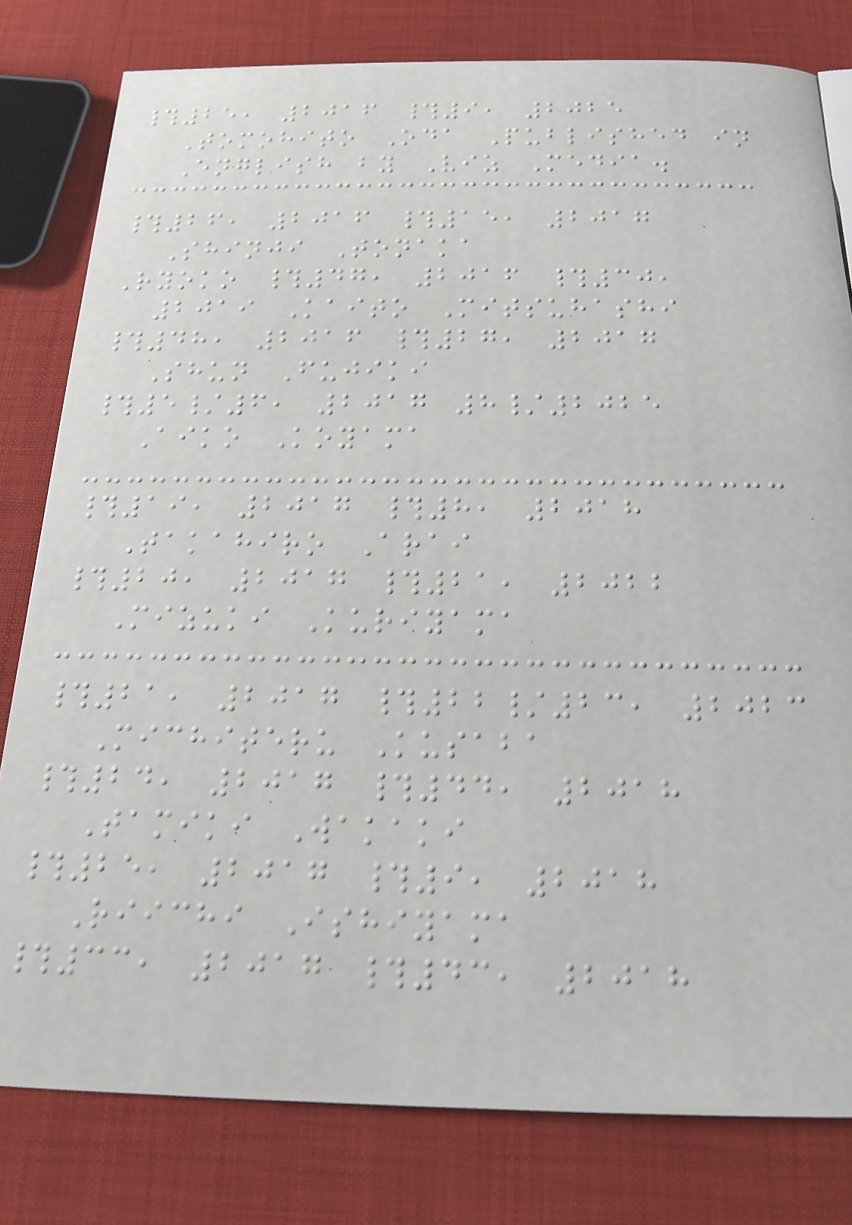#25, 2016 #9, 2025
Tomohito Oda Published in
English by Viz Media.
#26, 2016 #15, 2017
Shinji Tonaka
Ryoko #47, 2016 #30,
2019 Kaito Mitsuhashi
#48, 2016 #27, 2017
Shun Fujiki
#5/6, 2017 8/2025
Aiko Koyama
#19, 2017 #8, 2018
Takahiro Arai
#20, 2017 #21, 2022
Mizuki Kuriyama
#21, 2017 #22/23, 2023
Michiteru Kusaba
#24, 2017 #44, 2018
Tamiki Wakaki
#25, 2017 #9, 2018
Riichi Ishiyama
#33, 2017 #43, 2018
